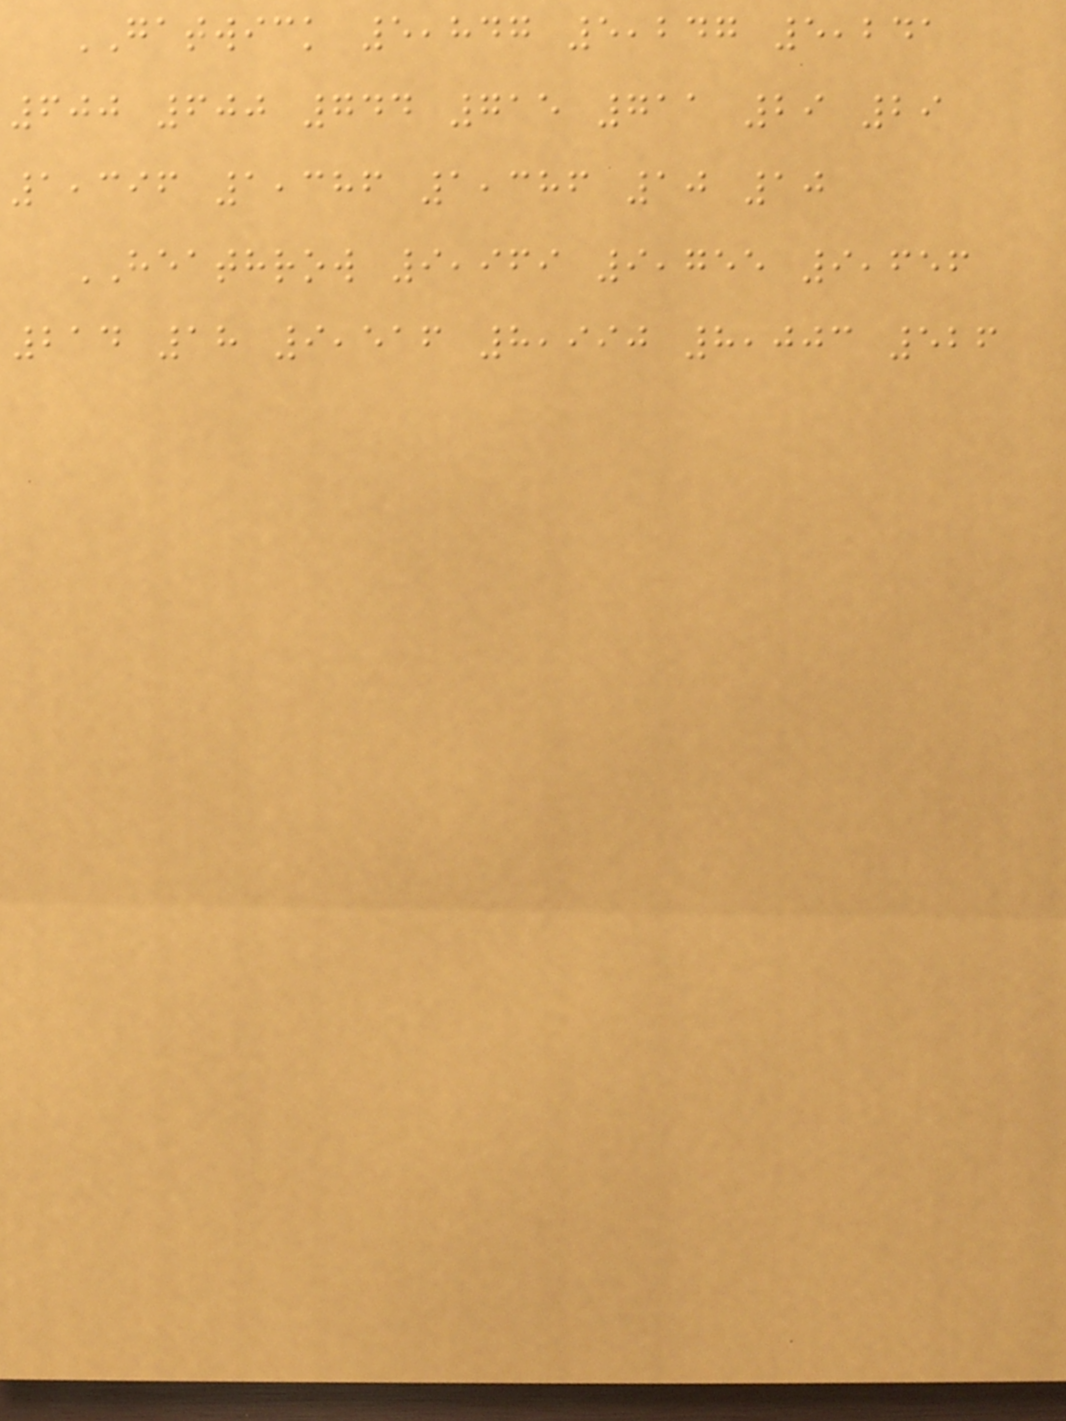GATWICK 5,847 5,247 5,241
600 600 744 715 711 29 29
1,396 1,386 1,386 10 10
HEATHROW 9,969 9,755 9,656
214 18 9,516 8,990 8,003 526
